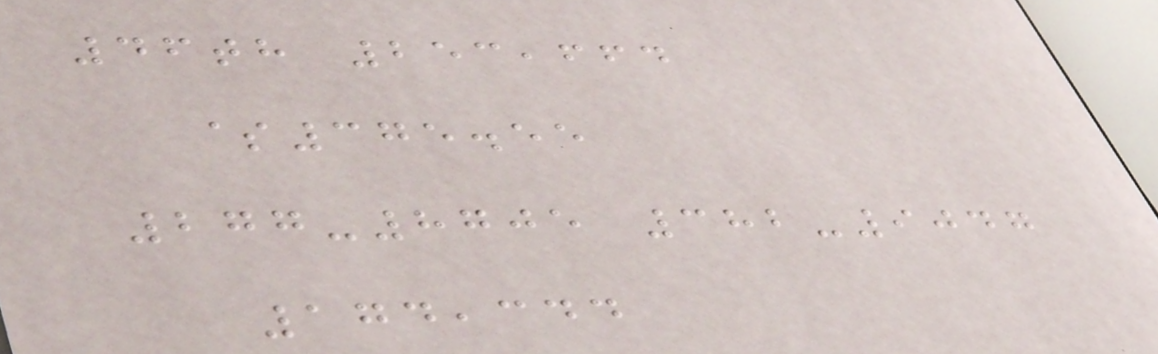46th 253,664
$375.55
277-8705 382-9047
174,344
